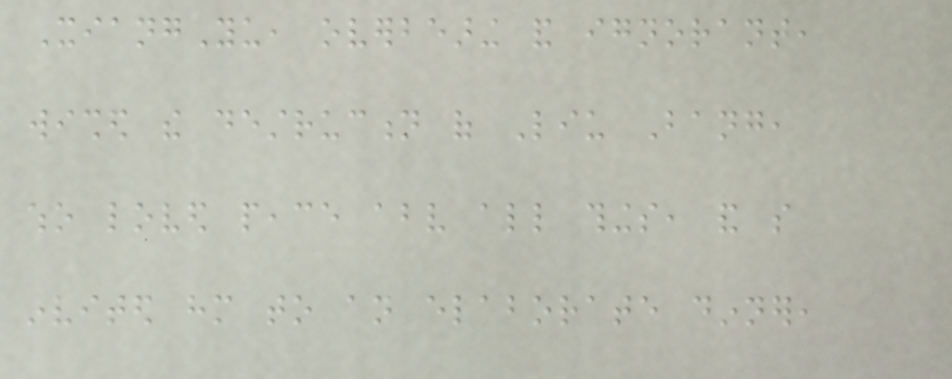XiangYu, overbearing and ignorant,
wished the destruction of Liu Bang,
who loved peace above all things, and so
invited him to an elaborate dinner,
